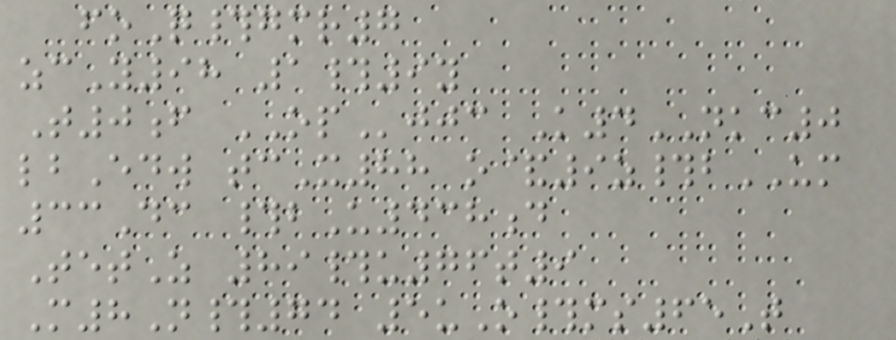foQ#gmr7
zcY98 1#9y
T0f OPjjc K4NKC0
lbEdw tcX88 o&9z#bUM
33Dc #bU438d
TetZ 89#u76t9
M8N#74 5uO#ms65T
